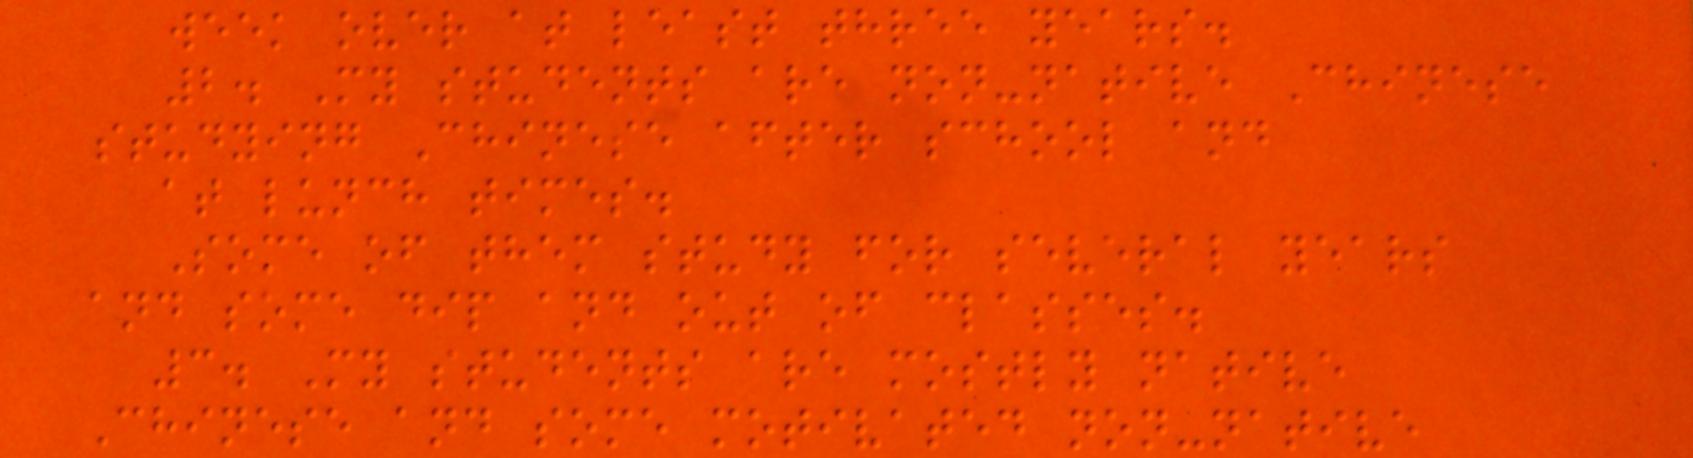week over at least three years.
2. My students are non-native Chinese
studying Chinese after school and
at lunch times.
Some of them study for several years
and some dip and out of classes.
3. My students are mostly native
Chinese and some motivated non-native
